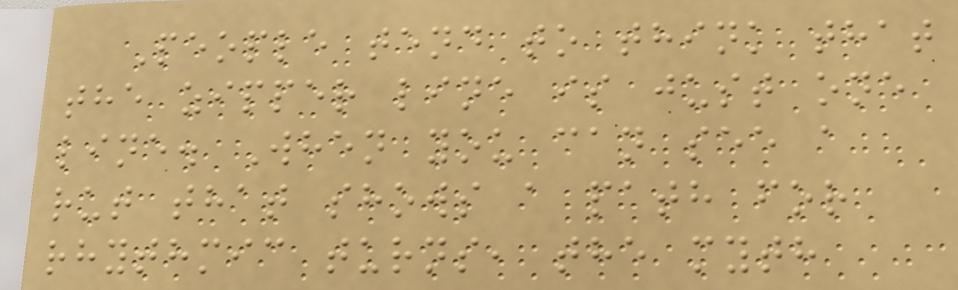People tend to think that
the zipper line is just one
line. When you can see a
rut that shows a path for
rhythmic turns, the myth
